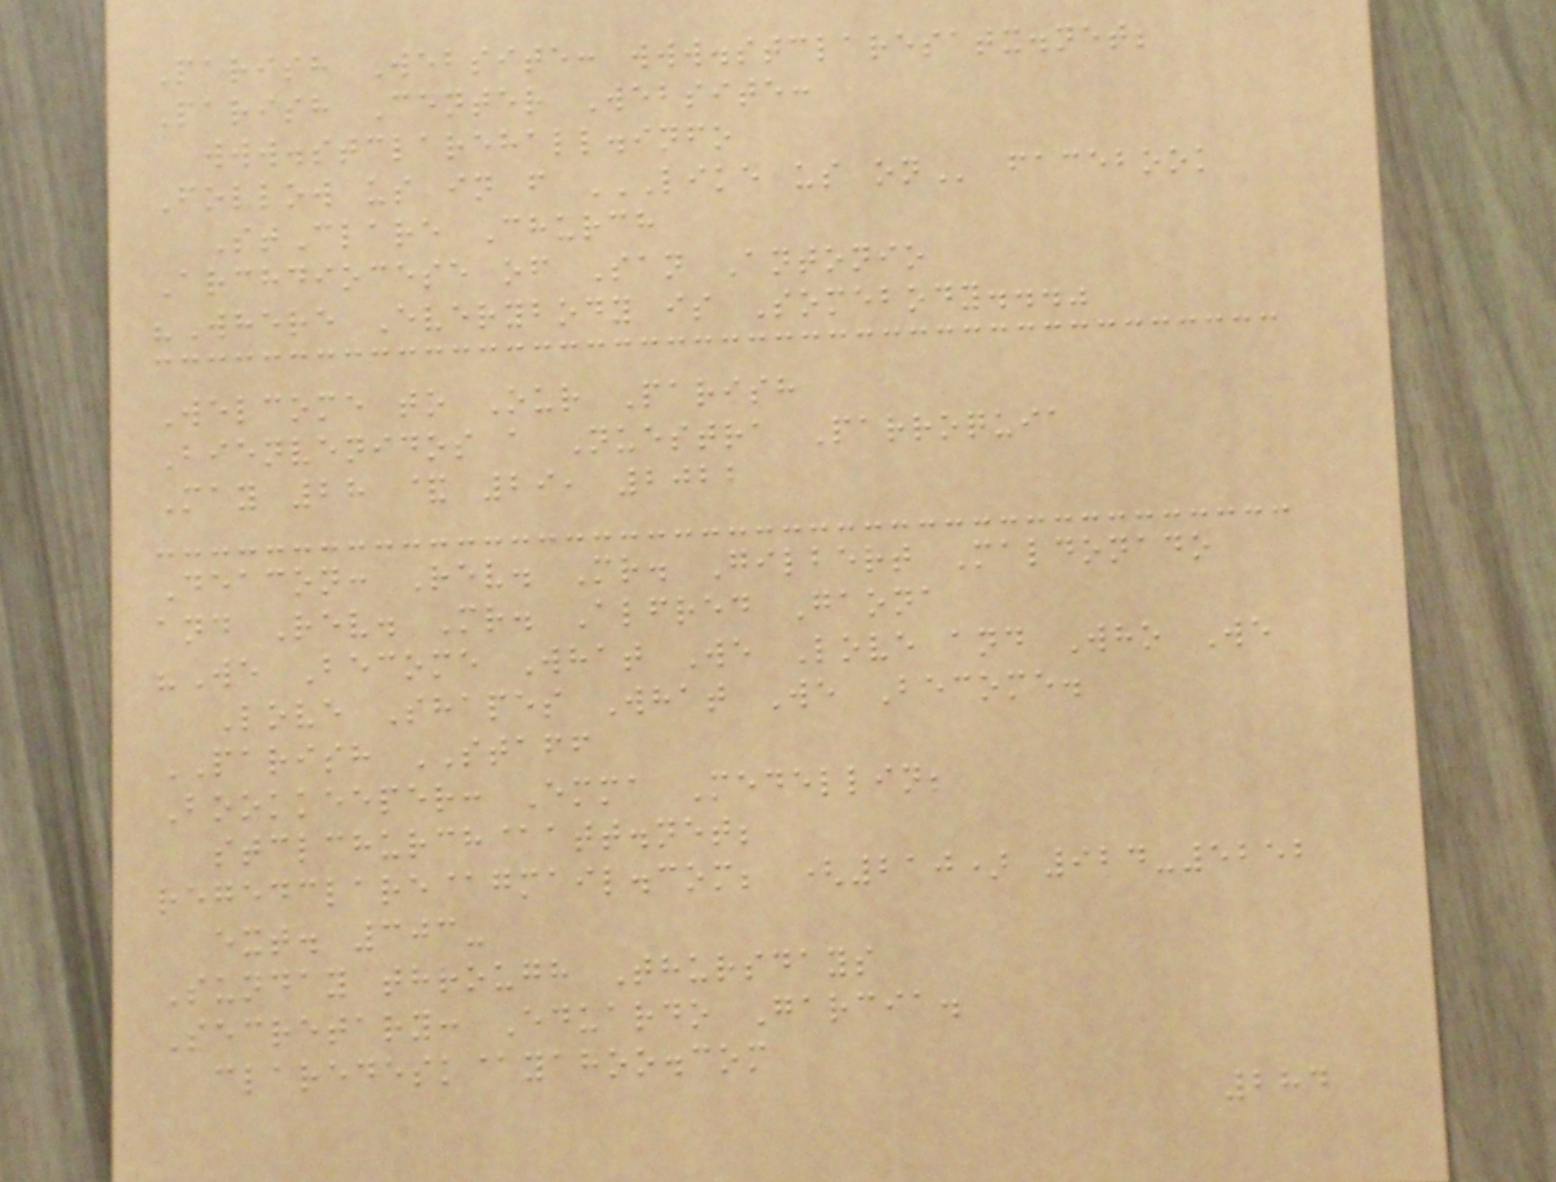Parish Website: www.stclaresatx.net;
Parish Center Website:
www.stclarehall.info
Follow us in f LIKE US ON facebook
StClare Church
Archdiocese of San Antonio
"Where Everybody is Somebody..."
Welcome to Our Parish
Bienvenidos a Nuestra Parroquia
May 28 & 29, 2022
Deacon: Rev. Mr. Gilbert Maldonado
and Rev. Mr. Alfred Gaona
"We Become What We Love and Who We
Love Shapes What We Become.
PARISH STAFF
Bookkeeper: Emma Medellin;
stclchurch@att.net;
regedclare@gmail.com; (210) 924-5252
ext. 303-
Sunday through Thursdays
Secretary: Eduardo Garcia.
claredesk@yahoo.com
284
